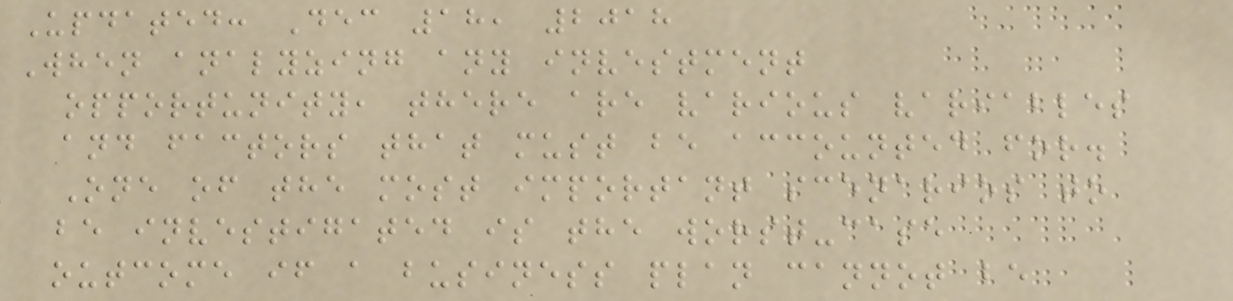Updated: Dec 18, 2018
When analyzing any investment
opportunity, there are various variables
and factors that must be accounted for.
One of the most important scenarios to
be investigated is the worst-case
outcome if a business plan cannot be
